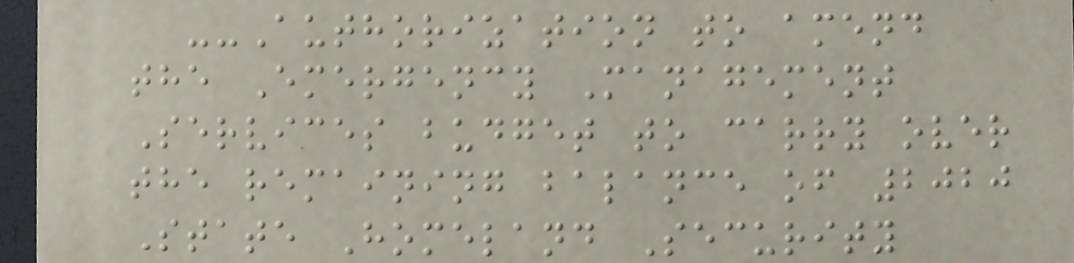--Authorization to amend
the Emergency Management
Services budget to carry over
the remaining balance of 2020
State Homeland Security
